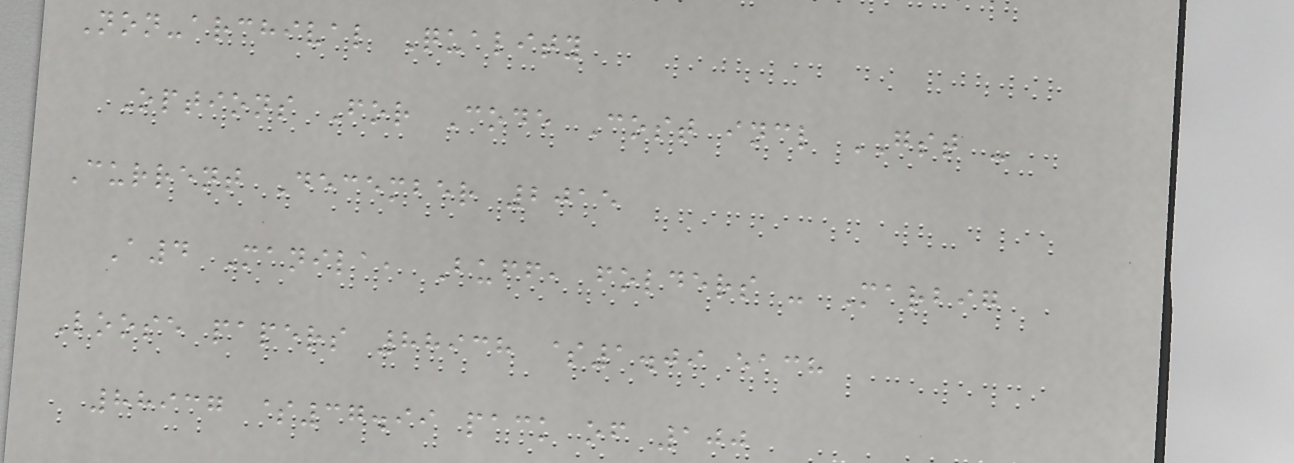Non-archival Quality
Options For Code Cost incl GST -
Current December 2015
A4 Manila, Buff, folders - Marbig
Loose papers 88938 $1.09 each
88937 $37.99 pack of 100
